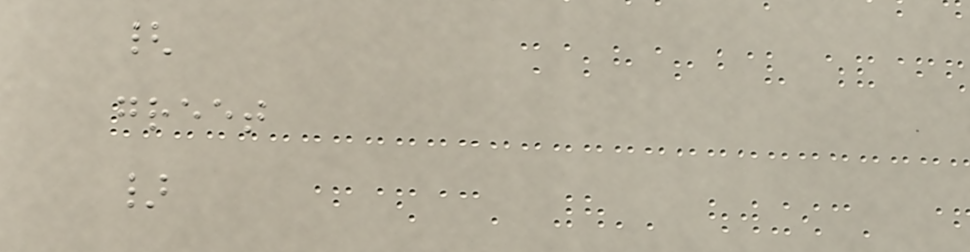{
greet
}
